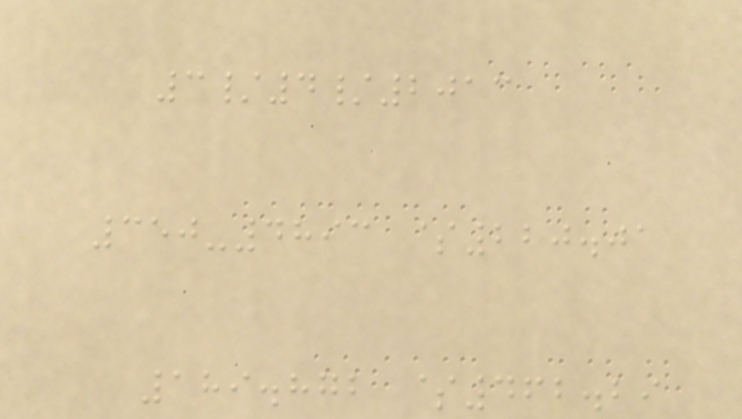3/4/2013
350-4893 $220.01
189.872 $462.29
